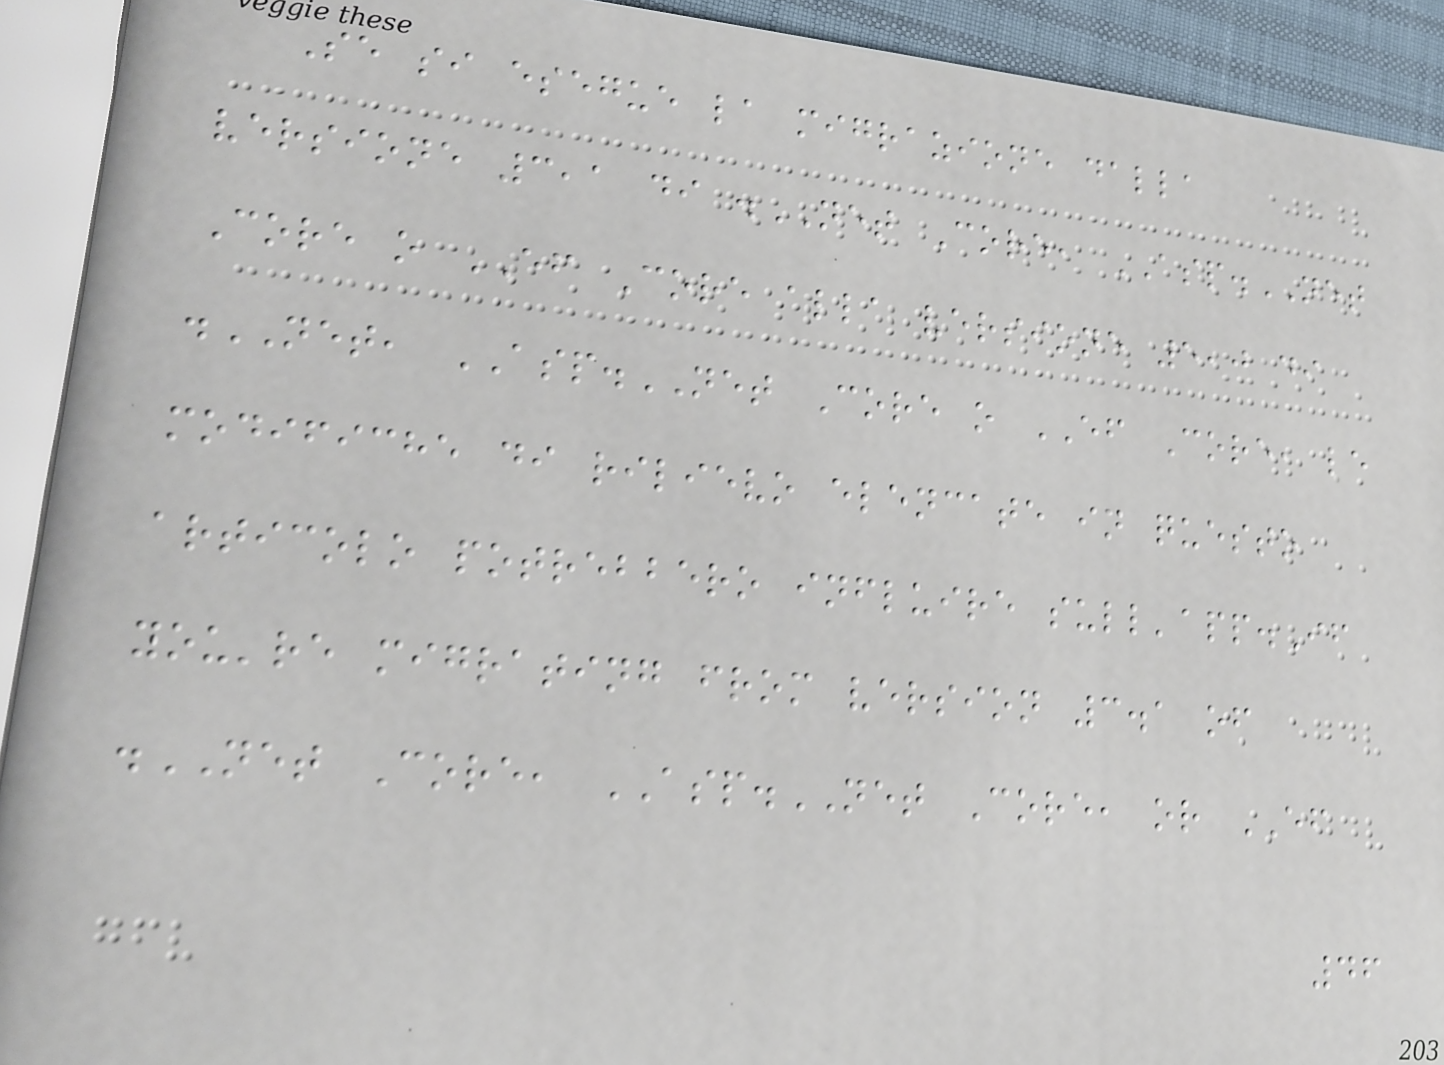Se si esegue la migrazione dalla
versione 3,1 di .NET Core, ASP.NET
Core o EF Core alla versione 5,0 di
.NET, ASP.NET Core o EF Core, le
modifiche di rilievo elencate in questo
articolo potrebbero influire sull'app.If
you're migrating from version 3.1 of
.NET Core, ASP.NET Core, or EF
46
